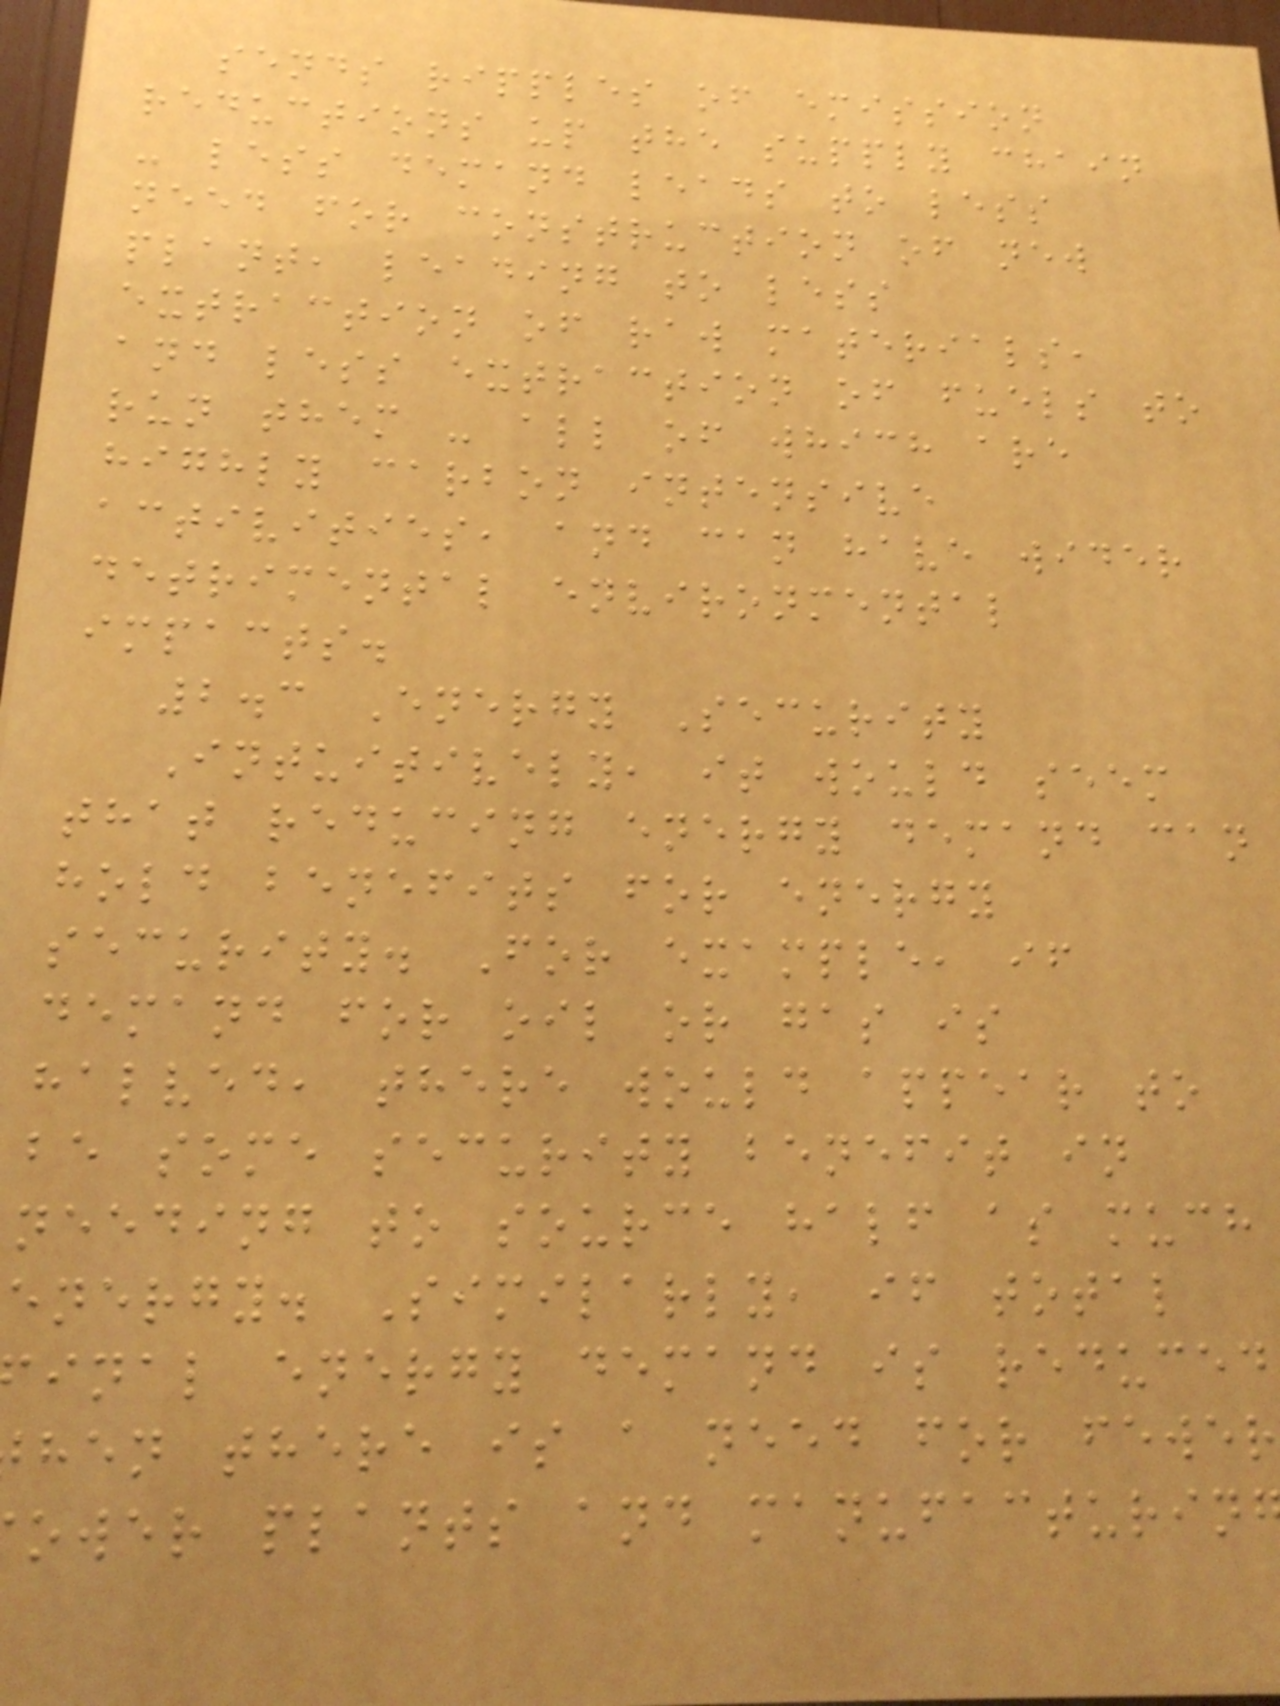sends ripples of emission
reductions up the supply chain
- less demand leads to less
need for construction of new
plant, leading to less
extraction of raw materials,
and less extraction of fuels to
run them - all of which are
highly carbon intensive
activities, and can have wider
detrimental environmental
impacts.
2.3 Energy Security
Intuitively, it would seem
that reducing energy demand can
hold benefits for energy
security. For example, if
demand for oil or gas is
halved, there would appear to
be some security benefit in
needing to source half as much
energy. Similarly, if total
inal energy demand is reduced
hen there is a need for fewer
ower plants and manufacturin
